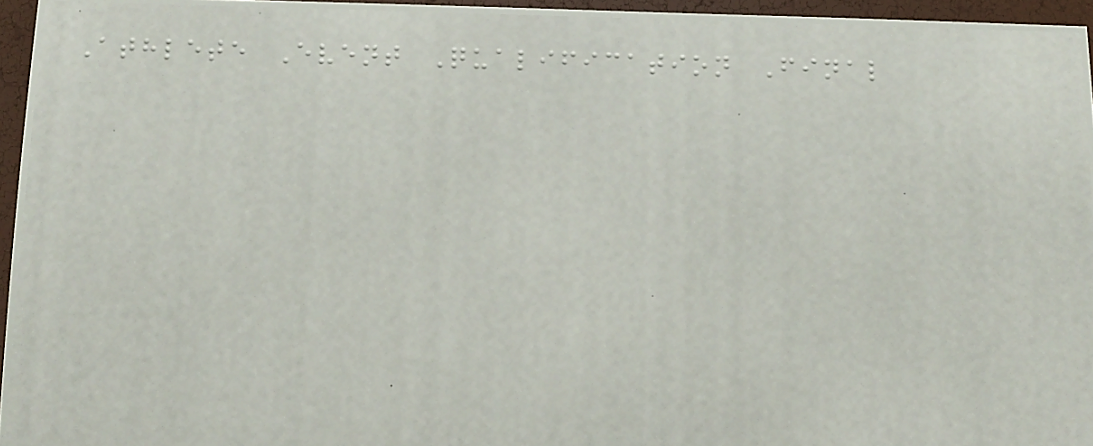Athlete Event Qualification Final
